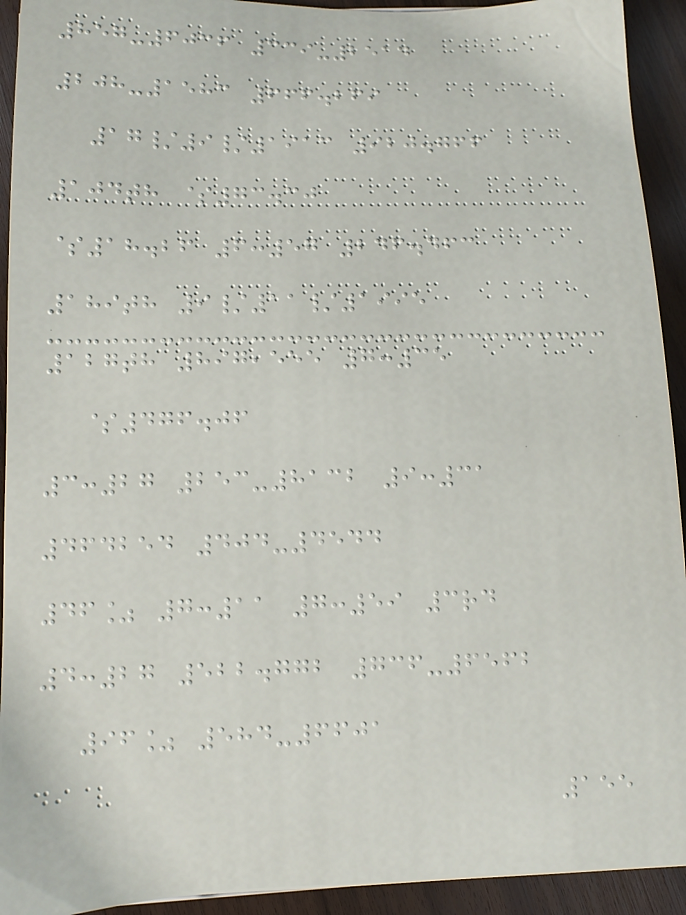857-6036 339-2514
208-1583 666.269
17/9/1913 920.766
104th $73.30
$18.26 6:57 246.463
189th 9/11/1995
127th 897,555 7:35
$476.06
3:27 253-8132 9:31
464254 404-4544
46% 7:11 7:59 3rd
4:27 522.772 736-6562
96% 584-6601
155
